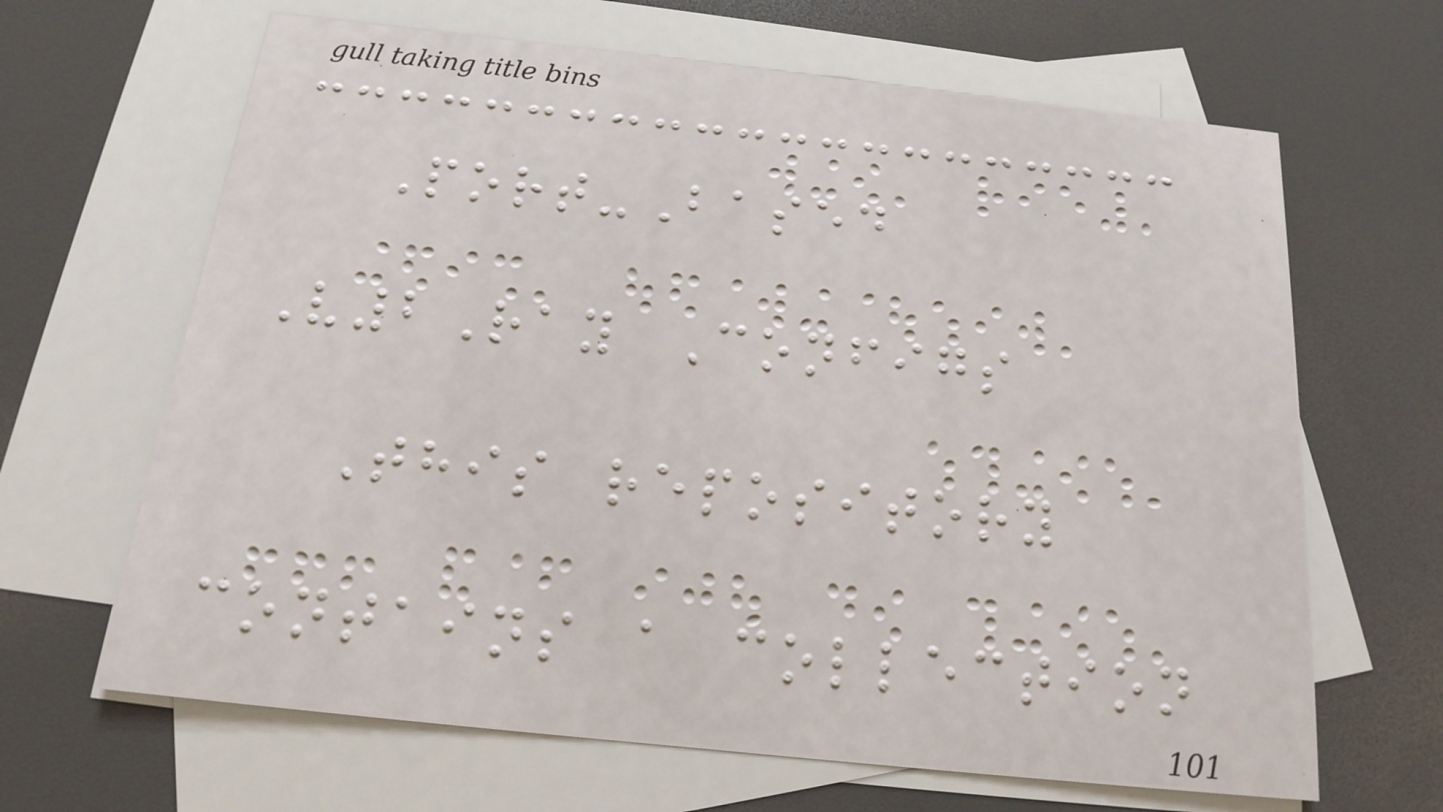Port-Based
V2Ray Configs
This repository
contains a collection
